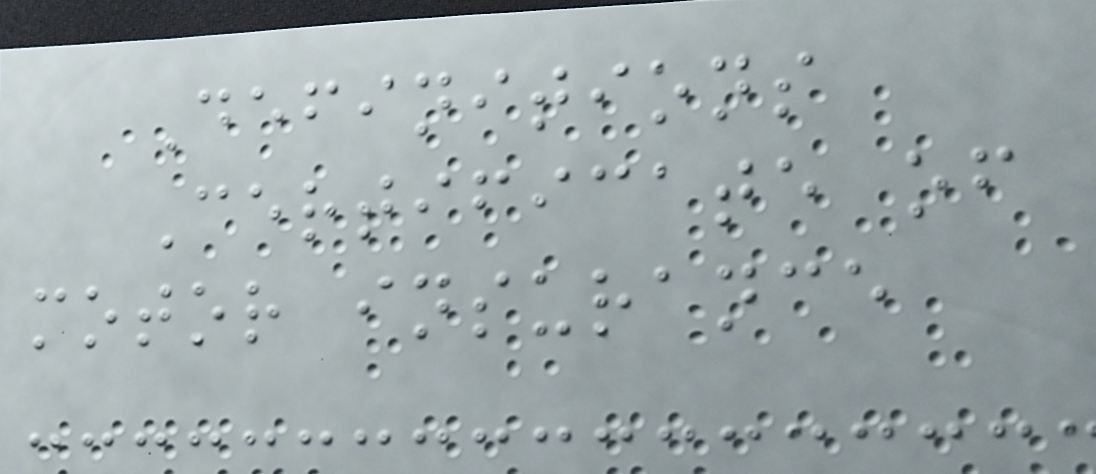Definitions
Certificate of
motor insurance
